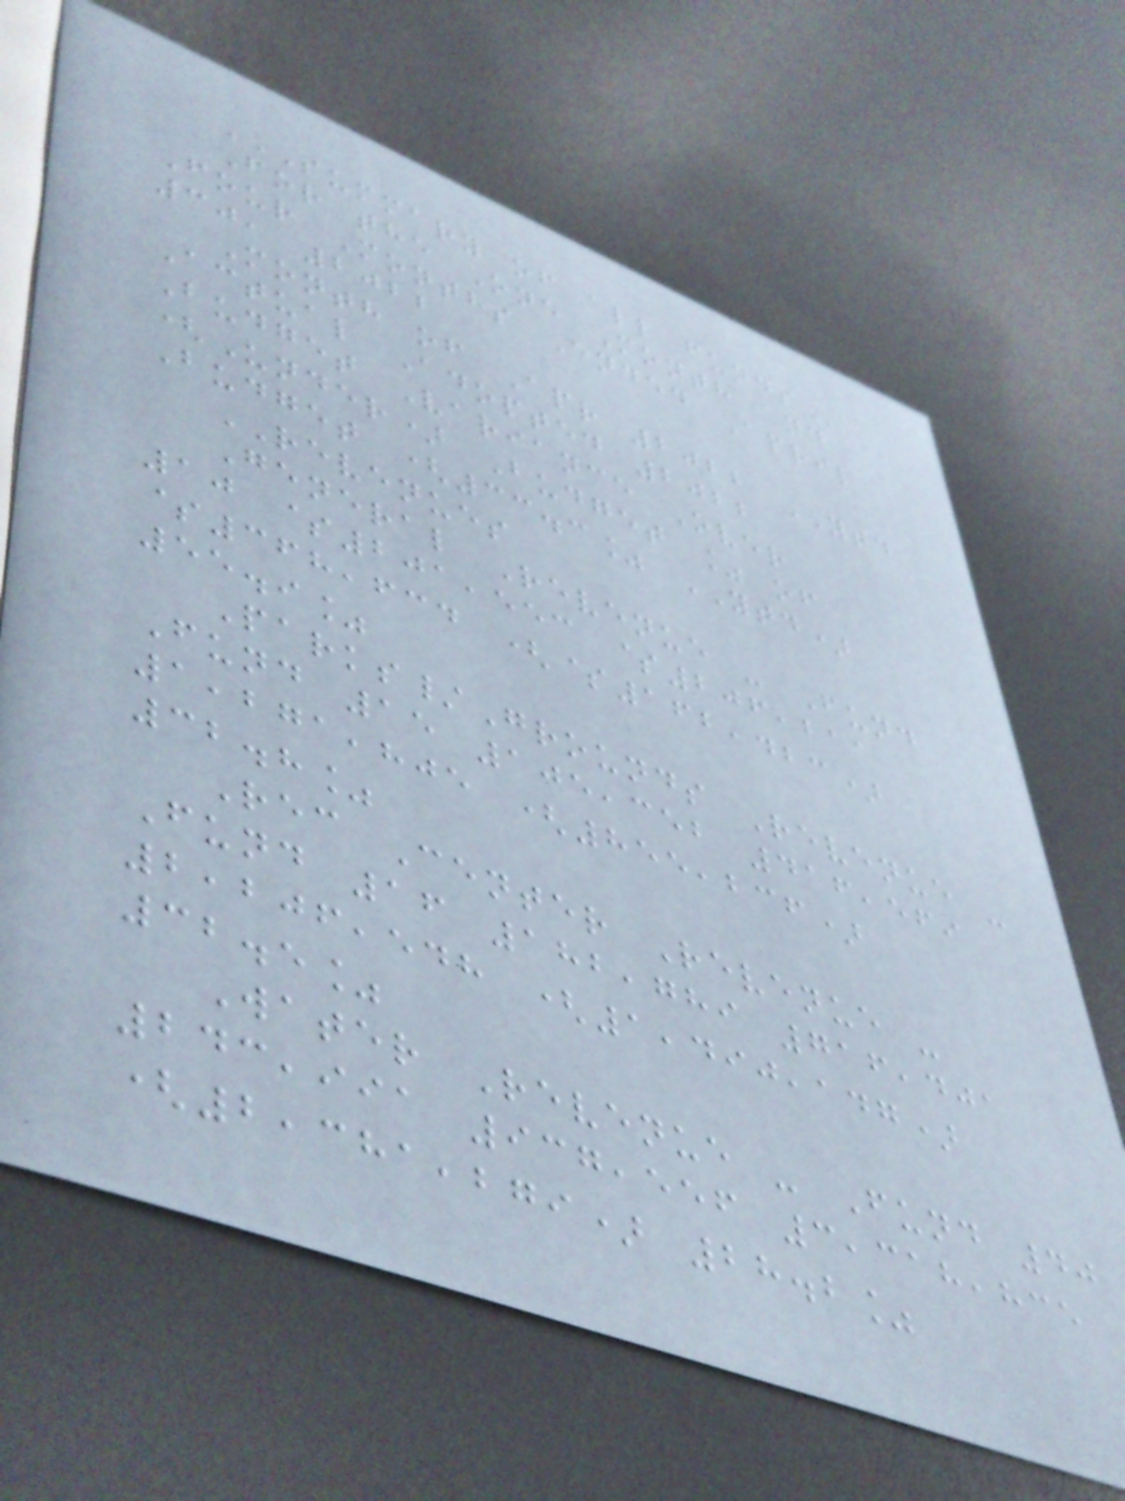SUMMARY OF ALL FUNDS
For the One Month and
Four Months Ended April
30, 2022
Month of Apr 2022 YTD
Actual Adopted 2022
Budget Variance Over
(Under) Budget % of
Budget (33.3% YTD)
REVENUES
General Revenue - Fund
10 $201,553 $206,211
$368,634 ($162,423)
55.9%
Parks/Grounds Revenue -
Fund 15 105,352 416,569
1,271,805 (855,236)
32.8%
Rec Center Revenue -
Fund 16 182,789 716,401
2,206,548 (1,490,147)
32.5%
Water Revenue - Fund 40
243,991 937,556 3,318,835
(2,381,279) 28.2%
